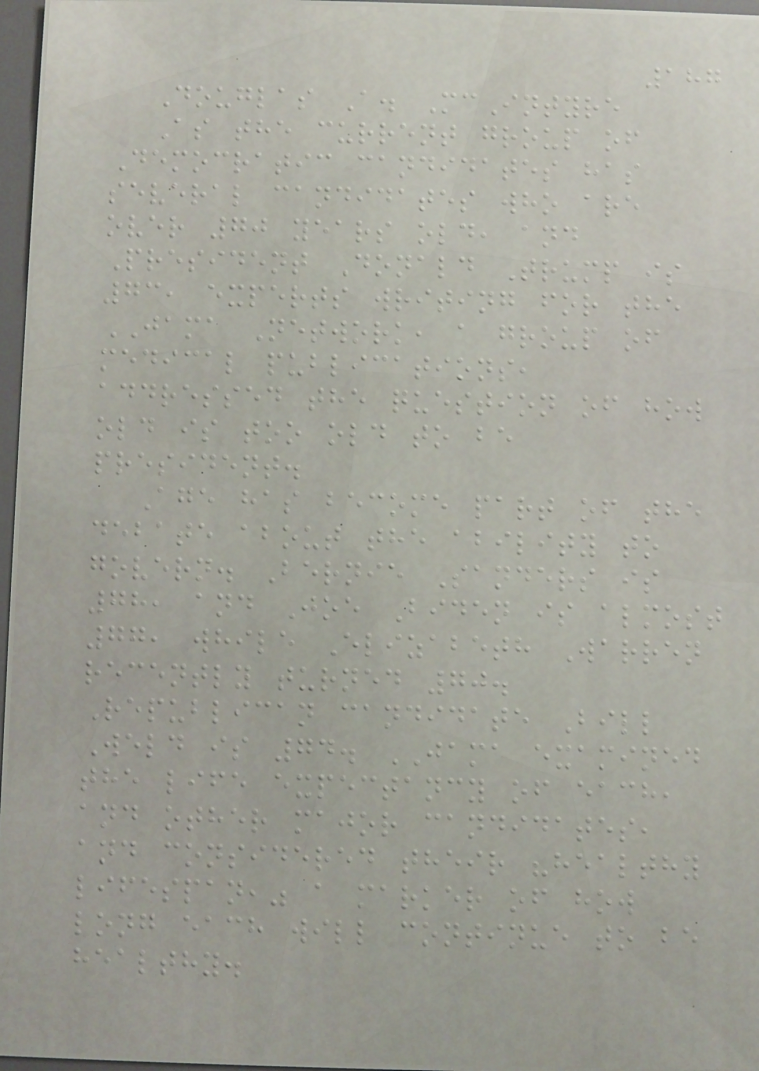187
Douglas A. McIntyre
As the current group of
Democratic candidates has
several candidates who are
over 70 years old, and
President Donald Trump is
73, experts writing for the
JAMA Network, a group of
medical publications,
addressed the question of how
old is too old to be
president.
Age has become part of the
debate about the ability to
govern. Bernie Sanders is
78, and Joe Biden is almost
77, while Elizabeth Warren
recently turned 70.
Republican candidate Bill
Weld is 74. JAMA examined
the life expectancy of each,
and other major candidates,
and considered their "healthy
lifespan," a marker of how
long each will continue to be
healthy.
